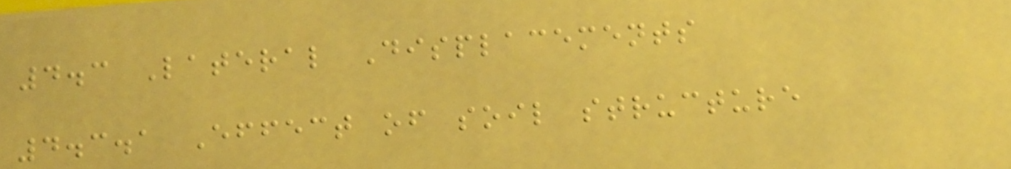4.3 Lateral Displacements
4.3.1 Effect of soil structure
